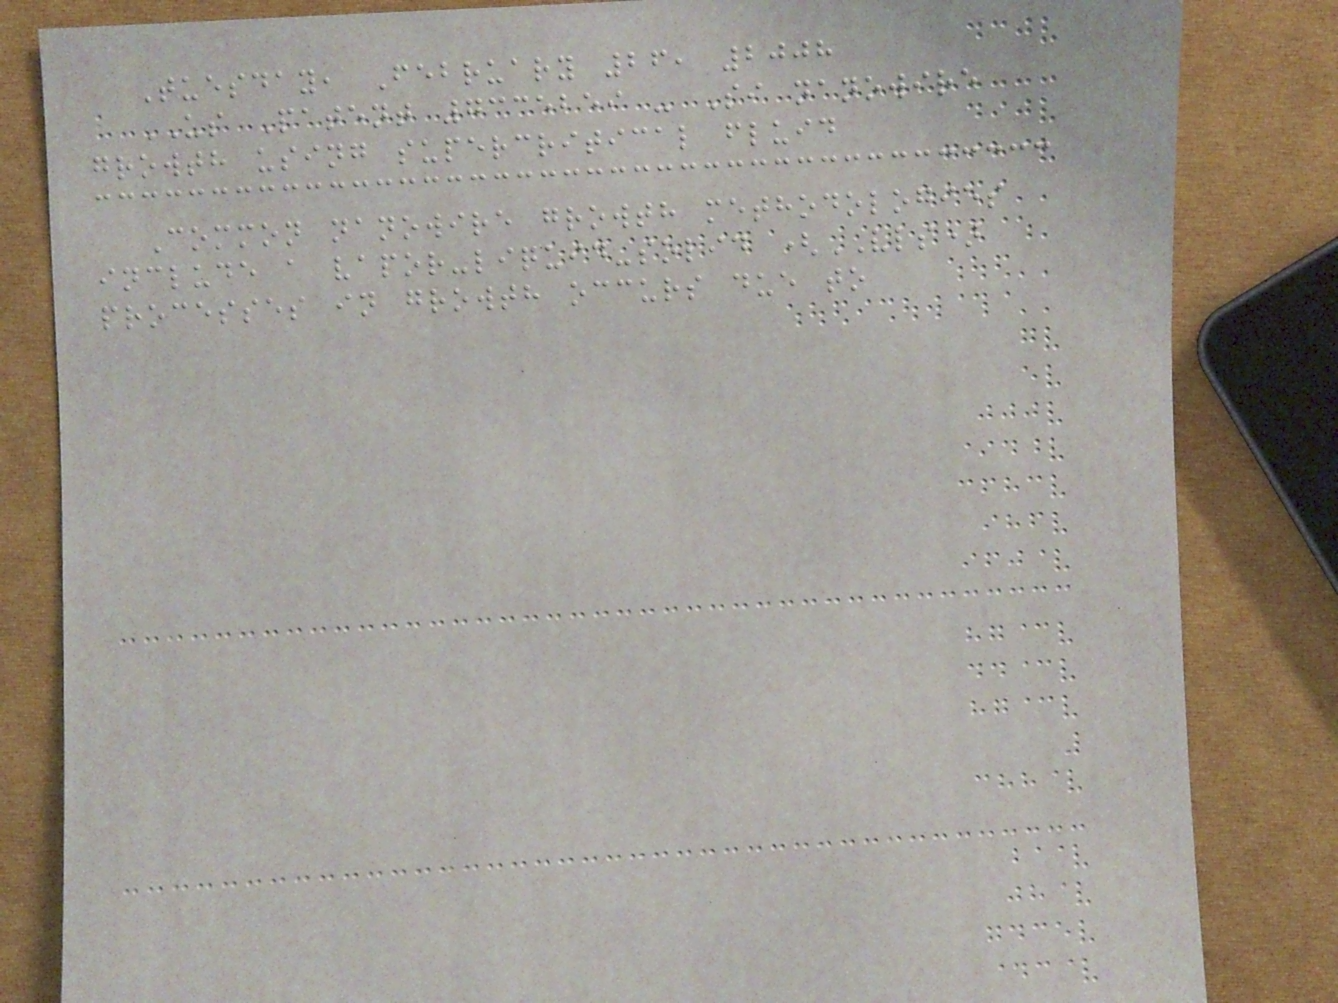Tuesday, February 26, 2008
US Patent 7335259 - Si nanowire
growth using supercritical fluid
Common nanowire growth methodologies
include a vapor-liquid-solid (VLS)
processes in growth occurs due to
